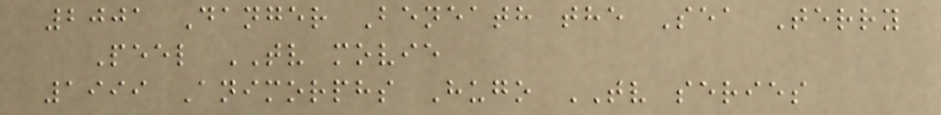2001 Danger Beneath the Sea Terry
Peel TV movie
1999 Animorphs Hugo TV series
